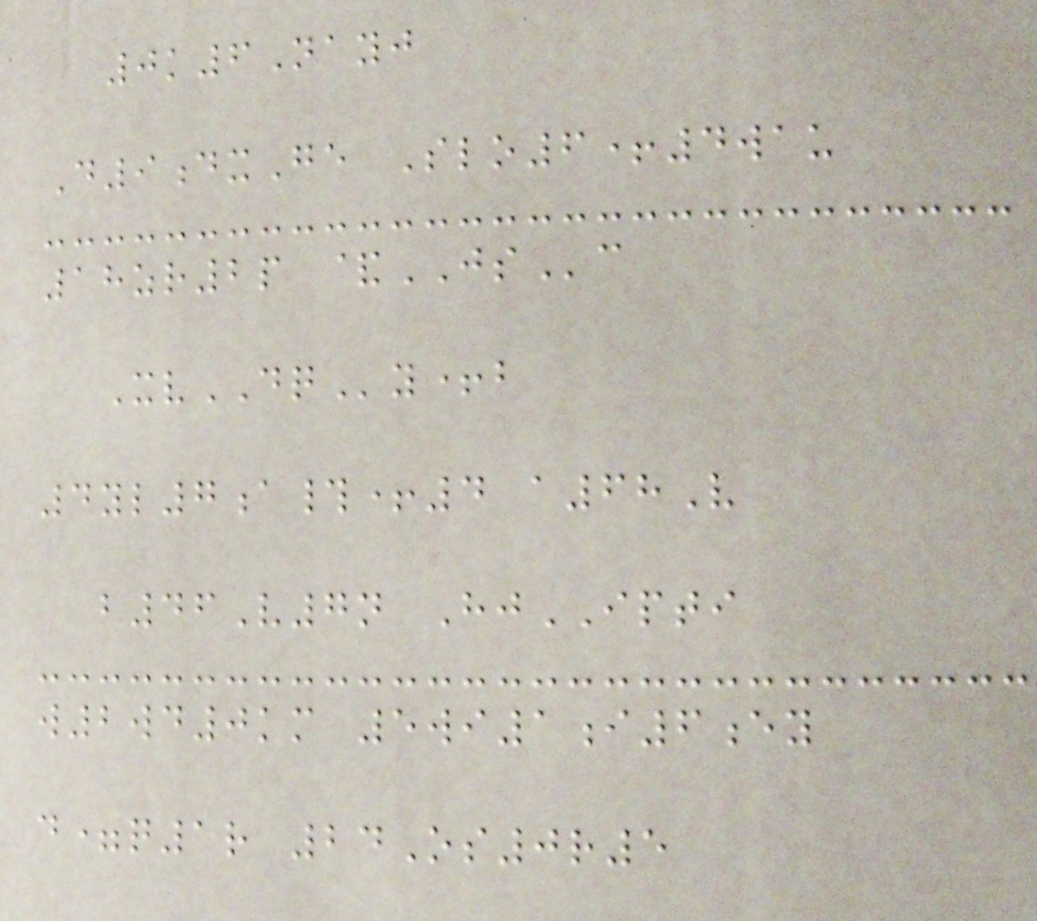0k6Nayj
D9dxGe Slo6+4wau
18zr2p &JSc
XvDQy+b
4yl7a#+4 a68V
b46V7n HjIPTI
w2wd0km 5wi1i6ey
d=q1r 24Os0r5
